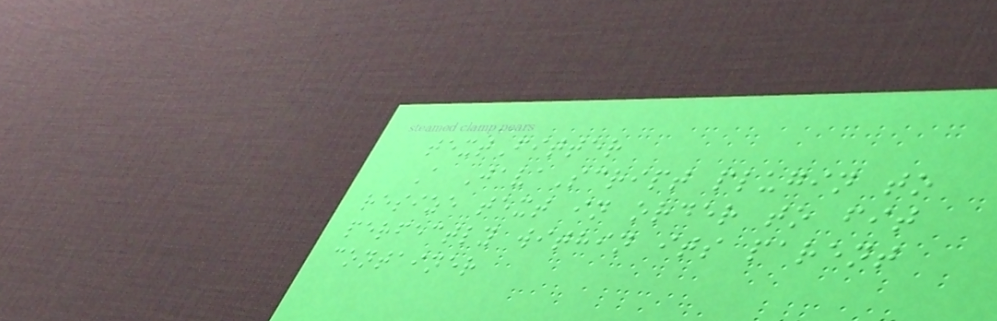textFitter
A JavaScript plugin to
resize text in order to fit
perfectly within its parent
container
